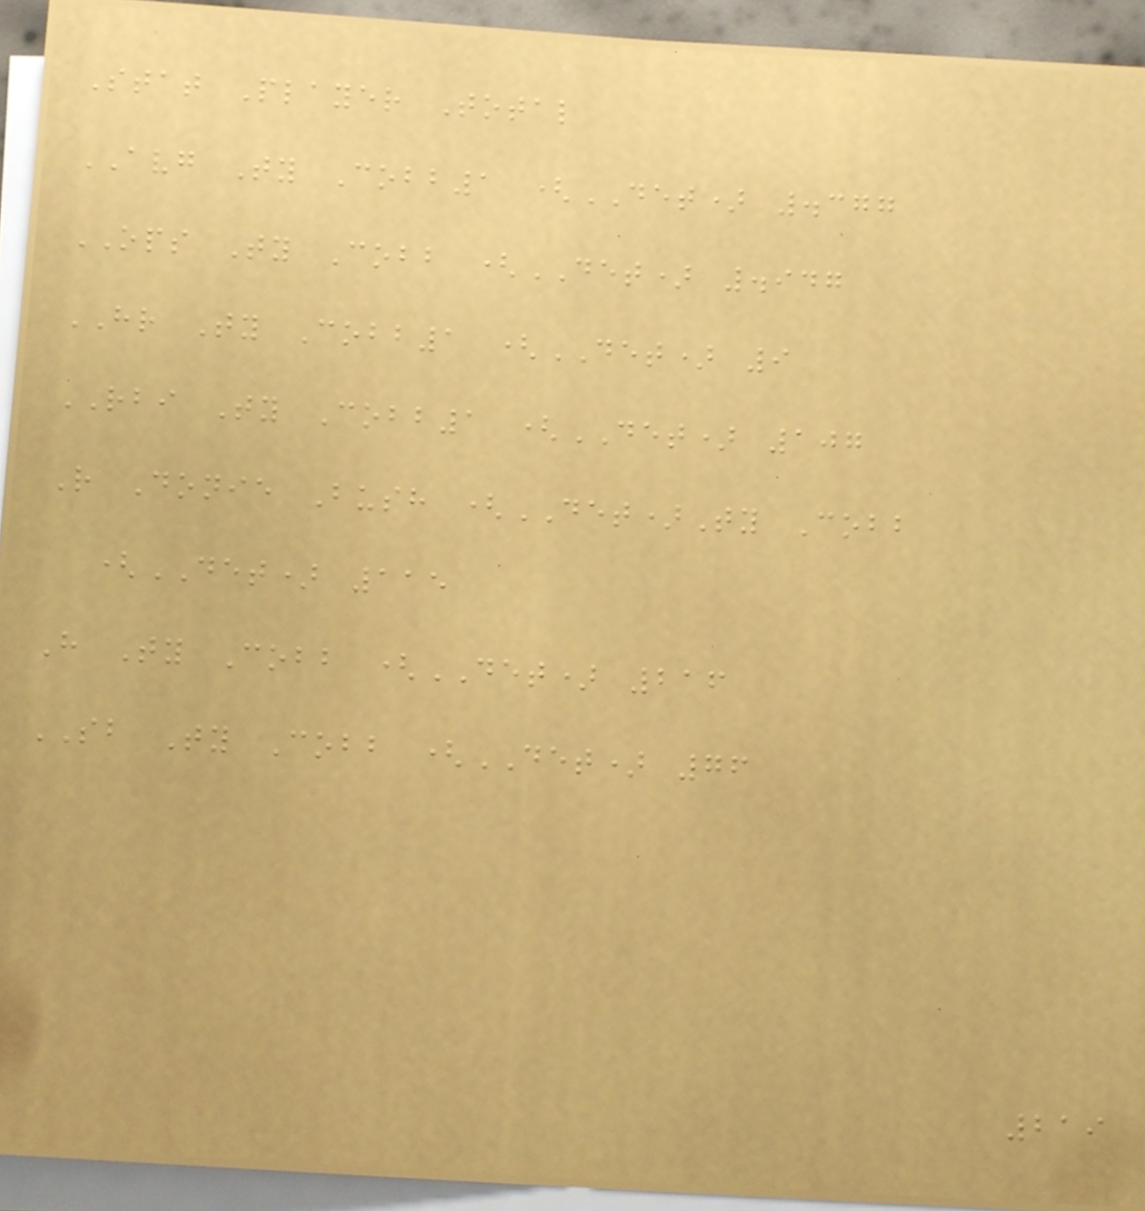Stat Player Total
AVG Ty Cobb1 (DET) .377
OPS Ty Cobb (DET) .947
HR Ty Cobb1 (DET) 9
RBI Ty Cobb1 (DET) 107
R Donie Bush (DET)Ty Cobb
(DET) 115
H Ty Cobb (DET) 216
SB Ty Cobb (DET) 76
219
